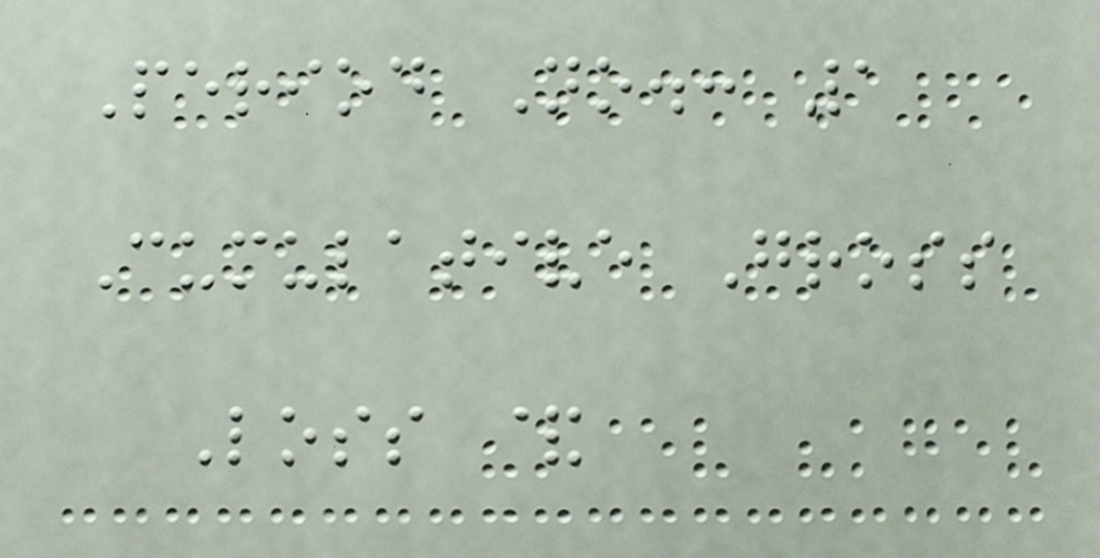Period No.: 1
Cumulative Gross
Loss &
